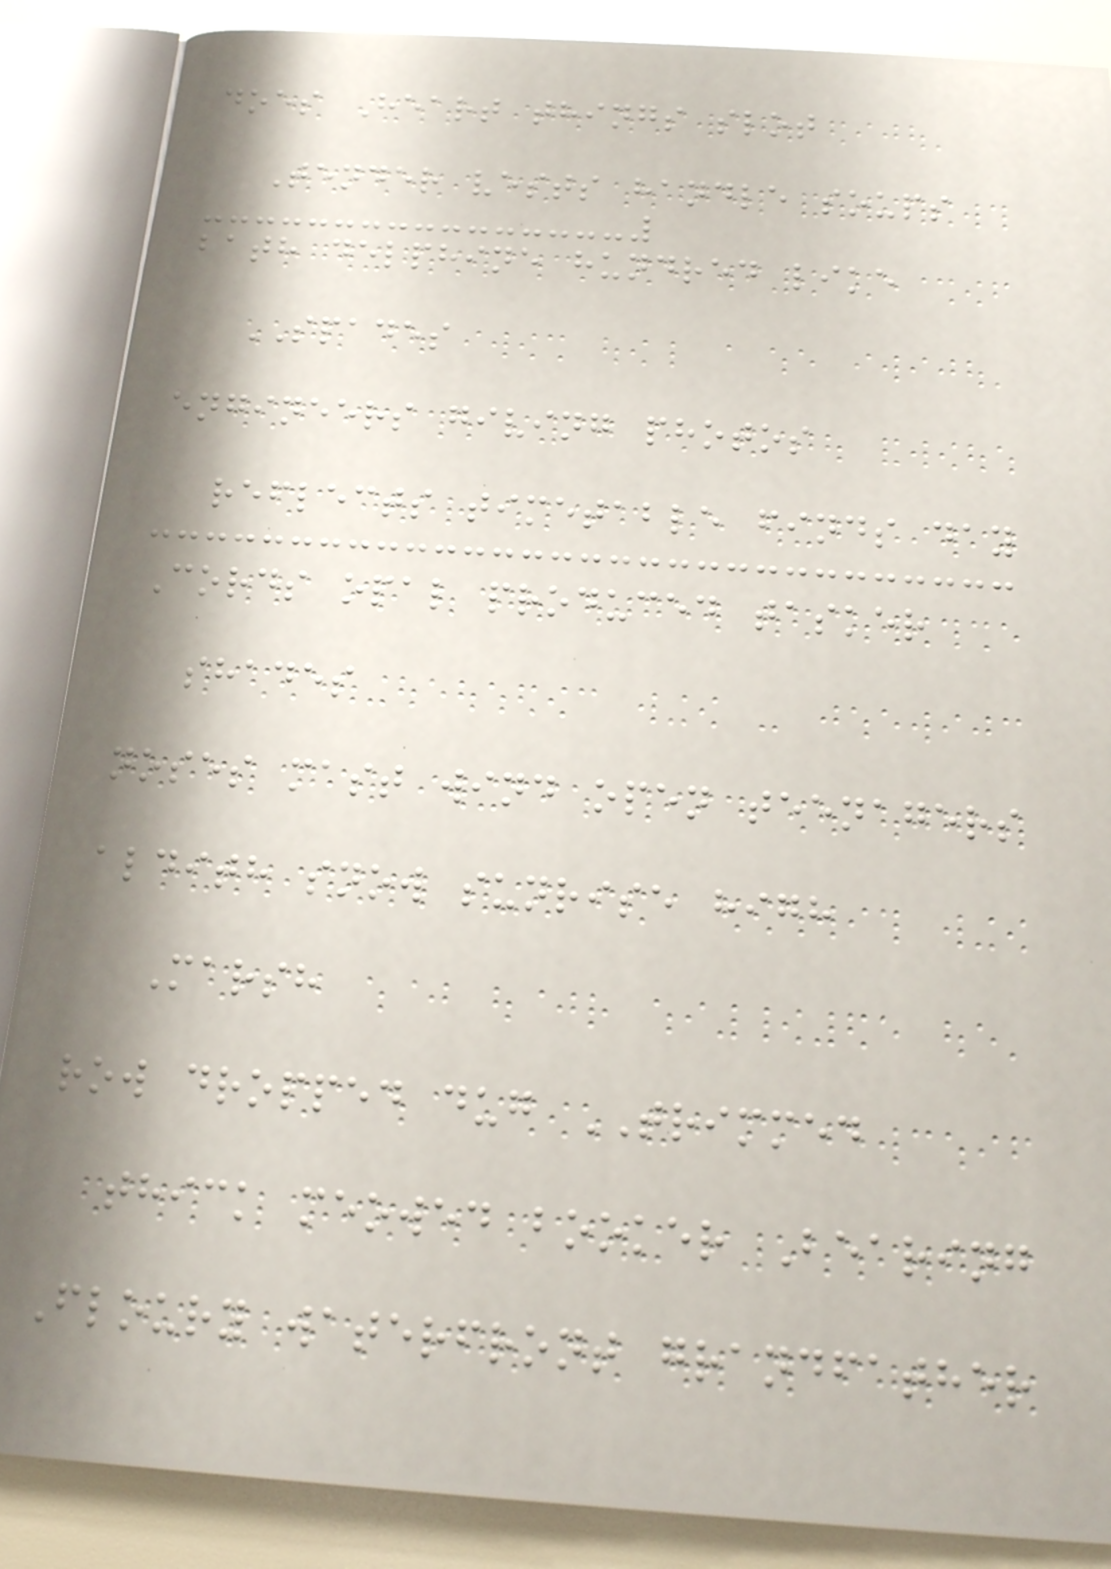does Heart things slot
Tender vests handle soups
bath delphine hundred like
SPADES
engineers giving photos
reflects timetable finds day
Cords opal produced tasker
shades
noses mast wind open teenagers
aldith snow sunrise high
Marsh
row dropped dug TRIMMED
thick meowed booker Bearing
Floury waterfront grandfather
